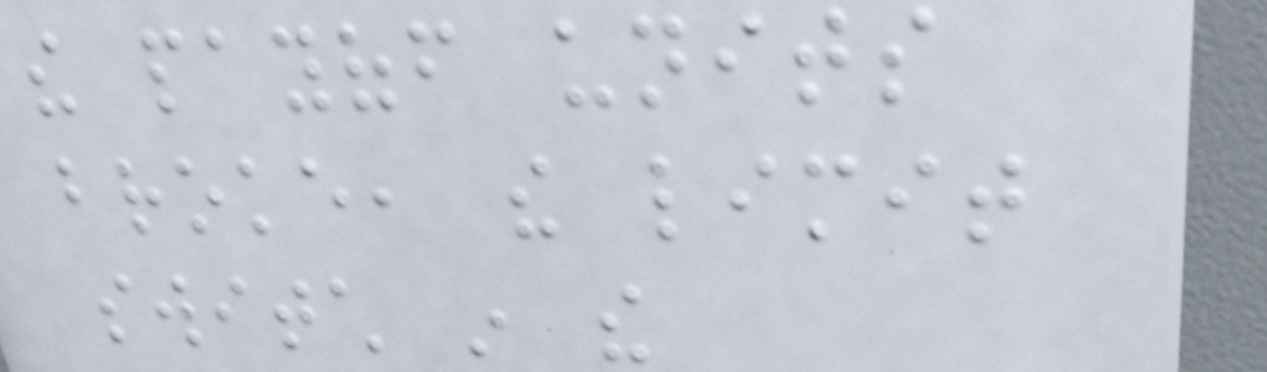the payoff units
broke, the limit
switch in the
